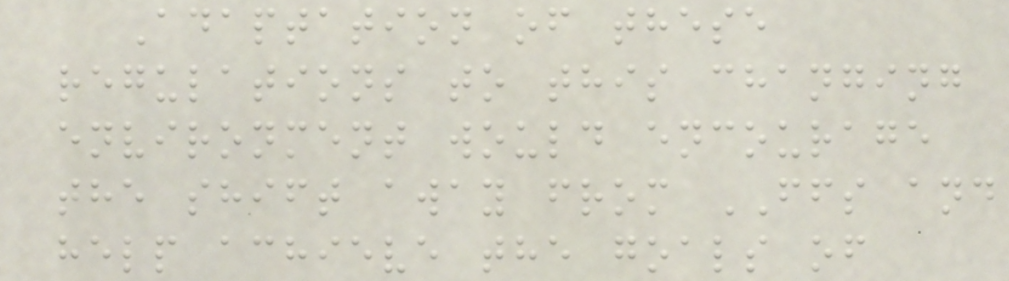Adaptation of these
regulations to this changing
environment would encourage
the shift away from FFS and
help achieve the goals of
